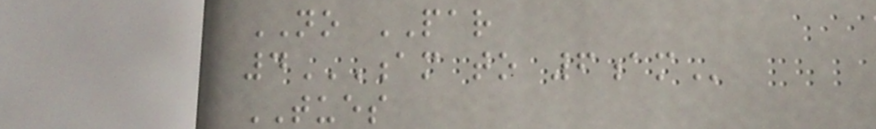NO PAR
4AM TO 6AM
TUES
